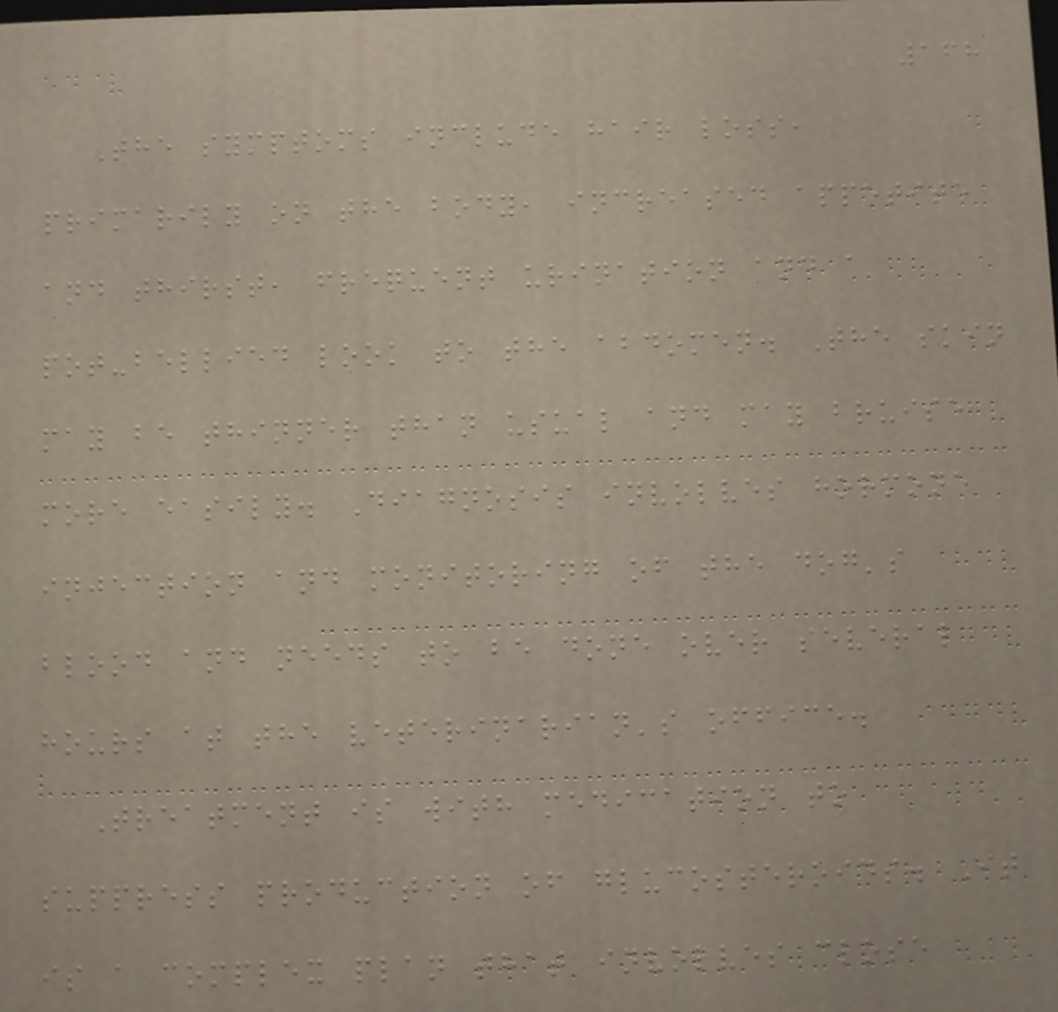168
The symptoms include hair loss,
primarily on the body, increased appetite
and thirst, frequent urination and a
pot-bellied look to the abdomen. The skin
may be thinner than usual and may bruise
more easily. Diagnosis involves hormone
injection and monitoring of the dog's
blood and needs to be done over several
hours at the veterinarian's office.
Treatment is with medication to
suppress production of glucosteroids. It
is a complex plan that involves close
